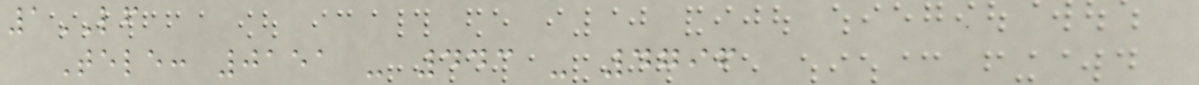1LF
Tele: 0151 - 443 - 4796
